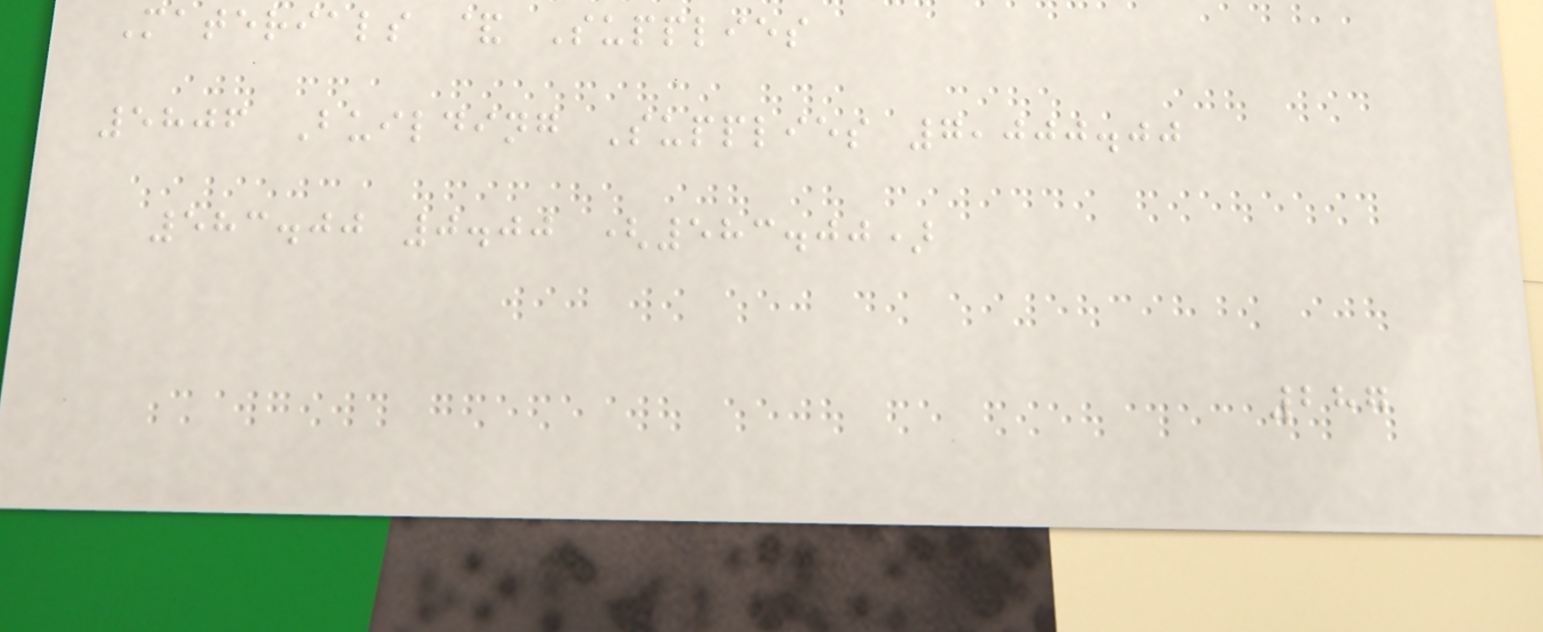Materials & Supplies
5806 Building Supplies 7,000.00
583.00 0.00 (583.00)
287
